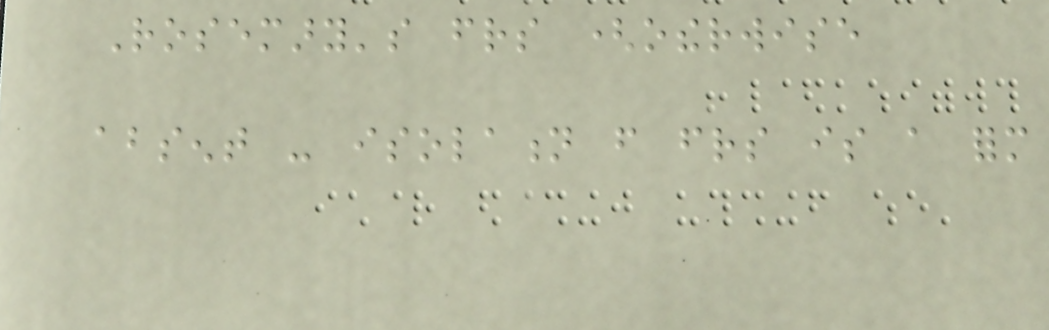Rosemary's friends (otherwise
absent - isolation from friends is a form
